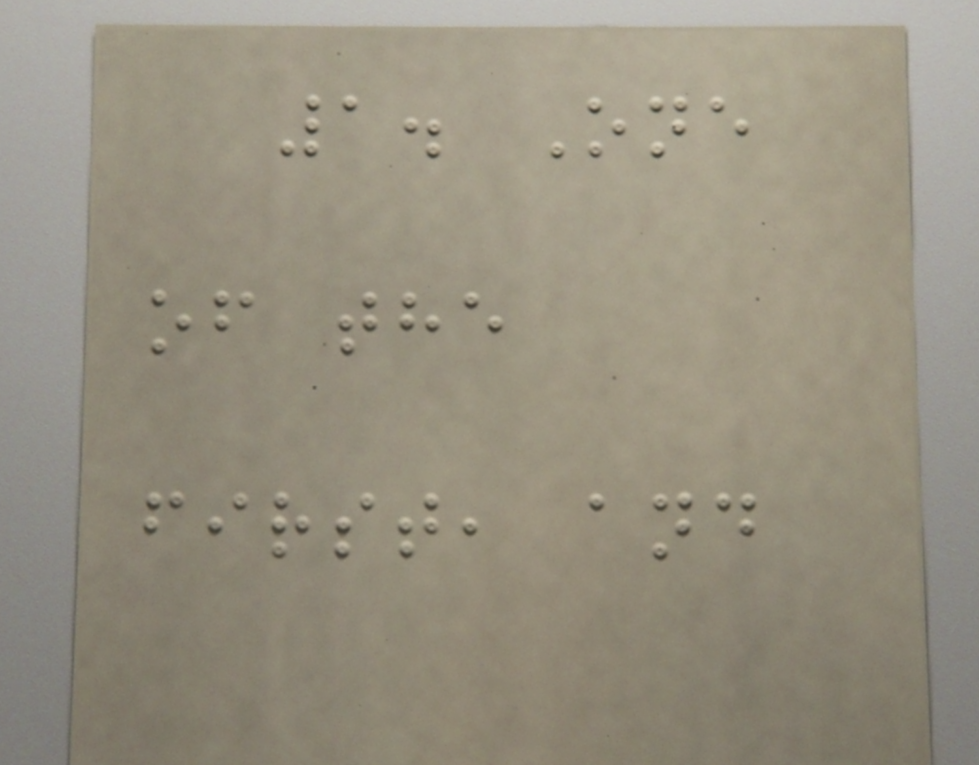1. One
of the
first, and
